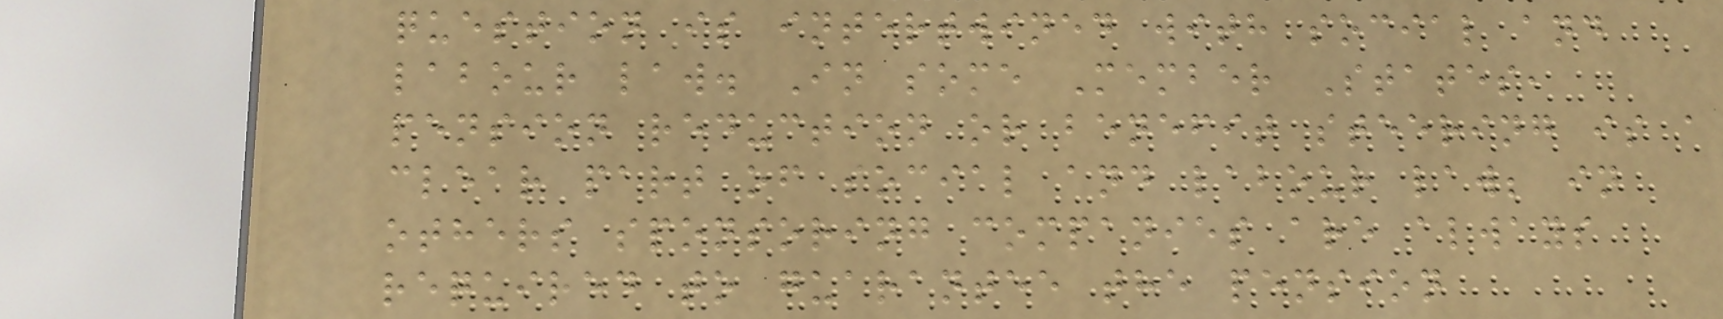question is intertwined with social and
labour law. In some Member States,
pension reduction or benefit steering is a
clear part of social and labour law; in
others sponsoring companies are always
required to guarantee the pension
